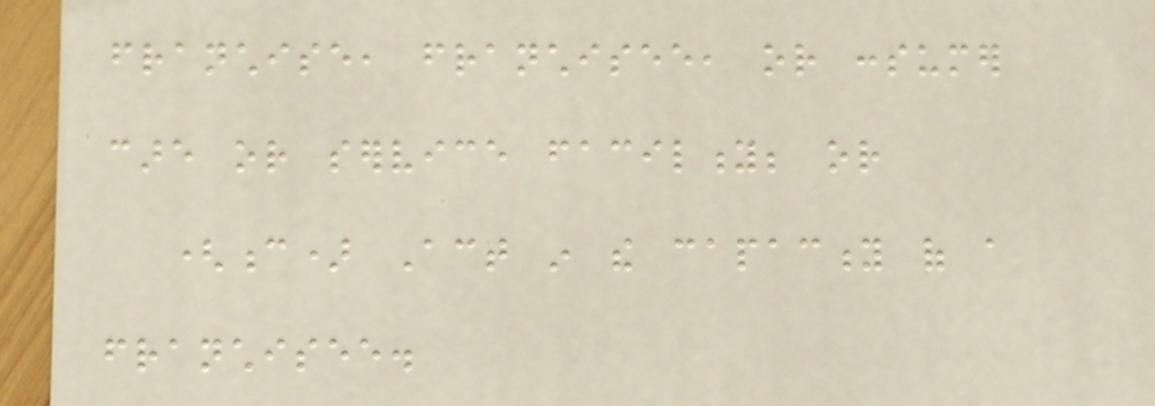franchise, franchisee, or consumer
care or service facility; or
(c) Act in the capacity of a
franchisee.
